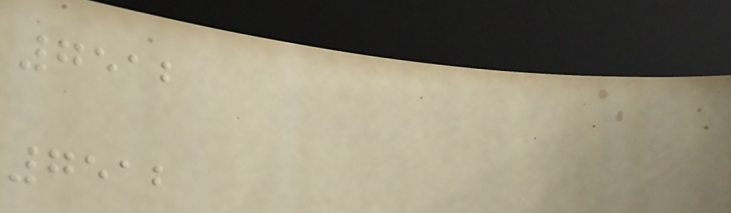7512
7512
